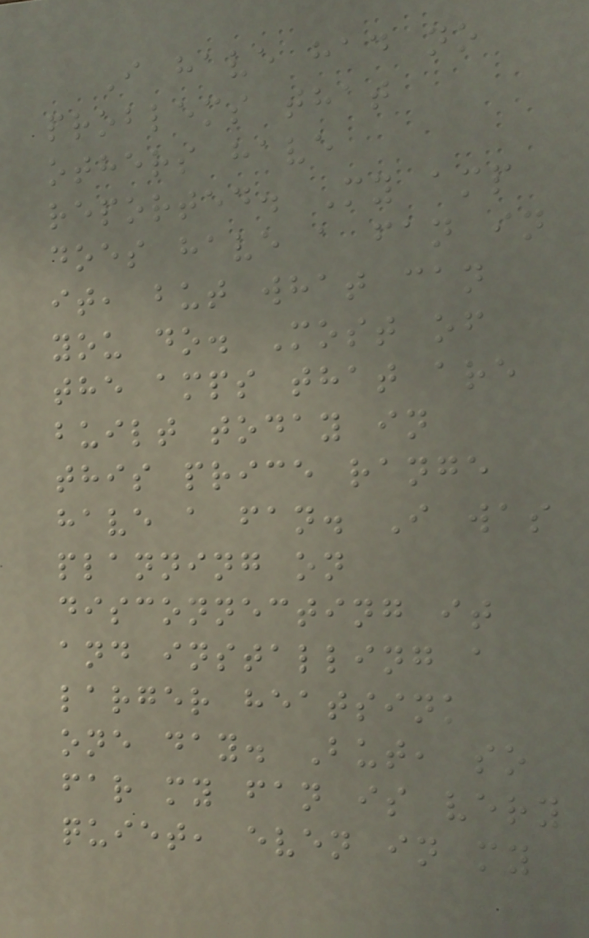I have had no
problems that
others have
reported. My amp
does have a fan in
it, but what can
you do. Most of
the amps that are
built today in
this price range
have a fan. I was
planning on
disconnecting it
and installing a
larger heatsink
one day. But, so
far my fan is very
quiet, even in my
